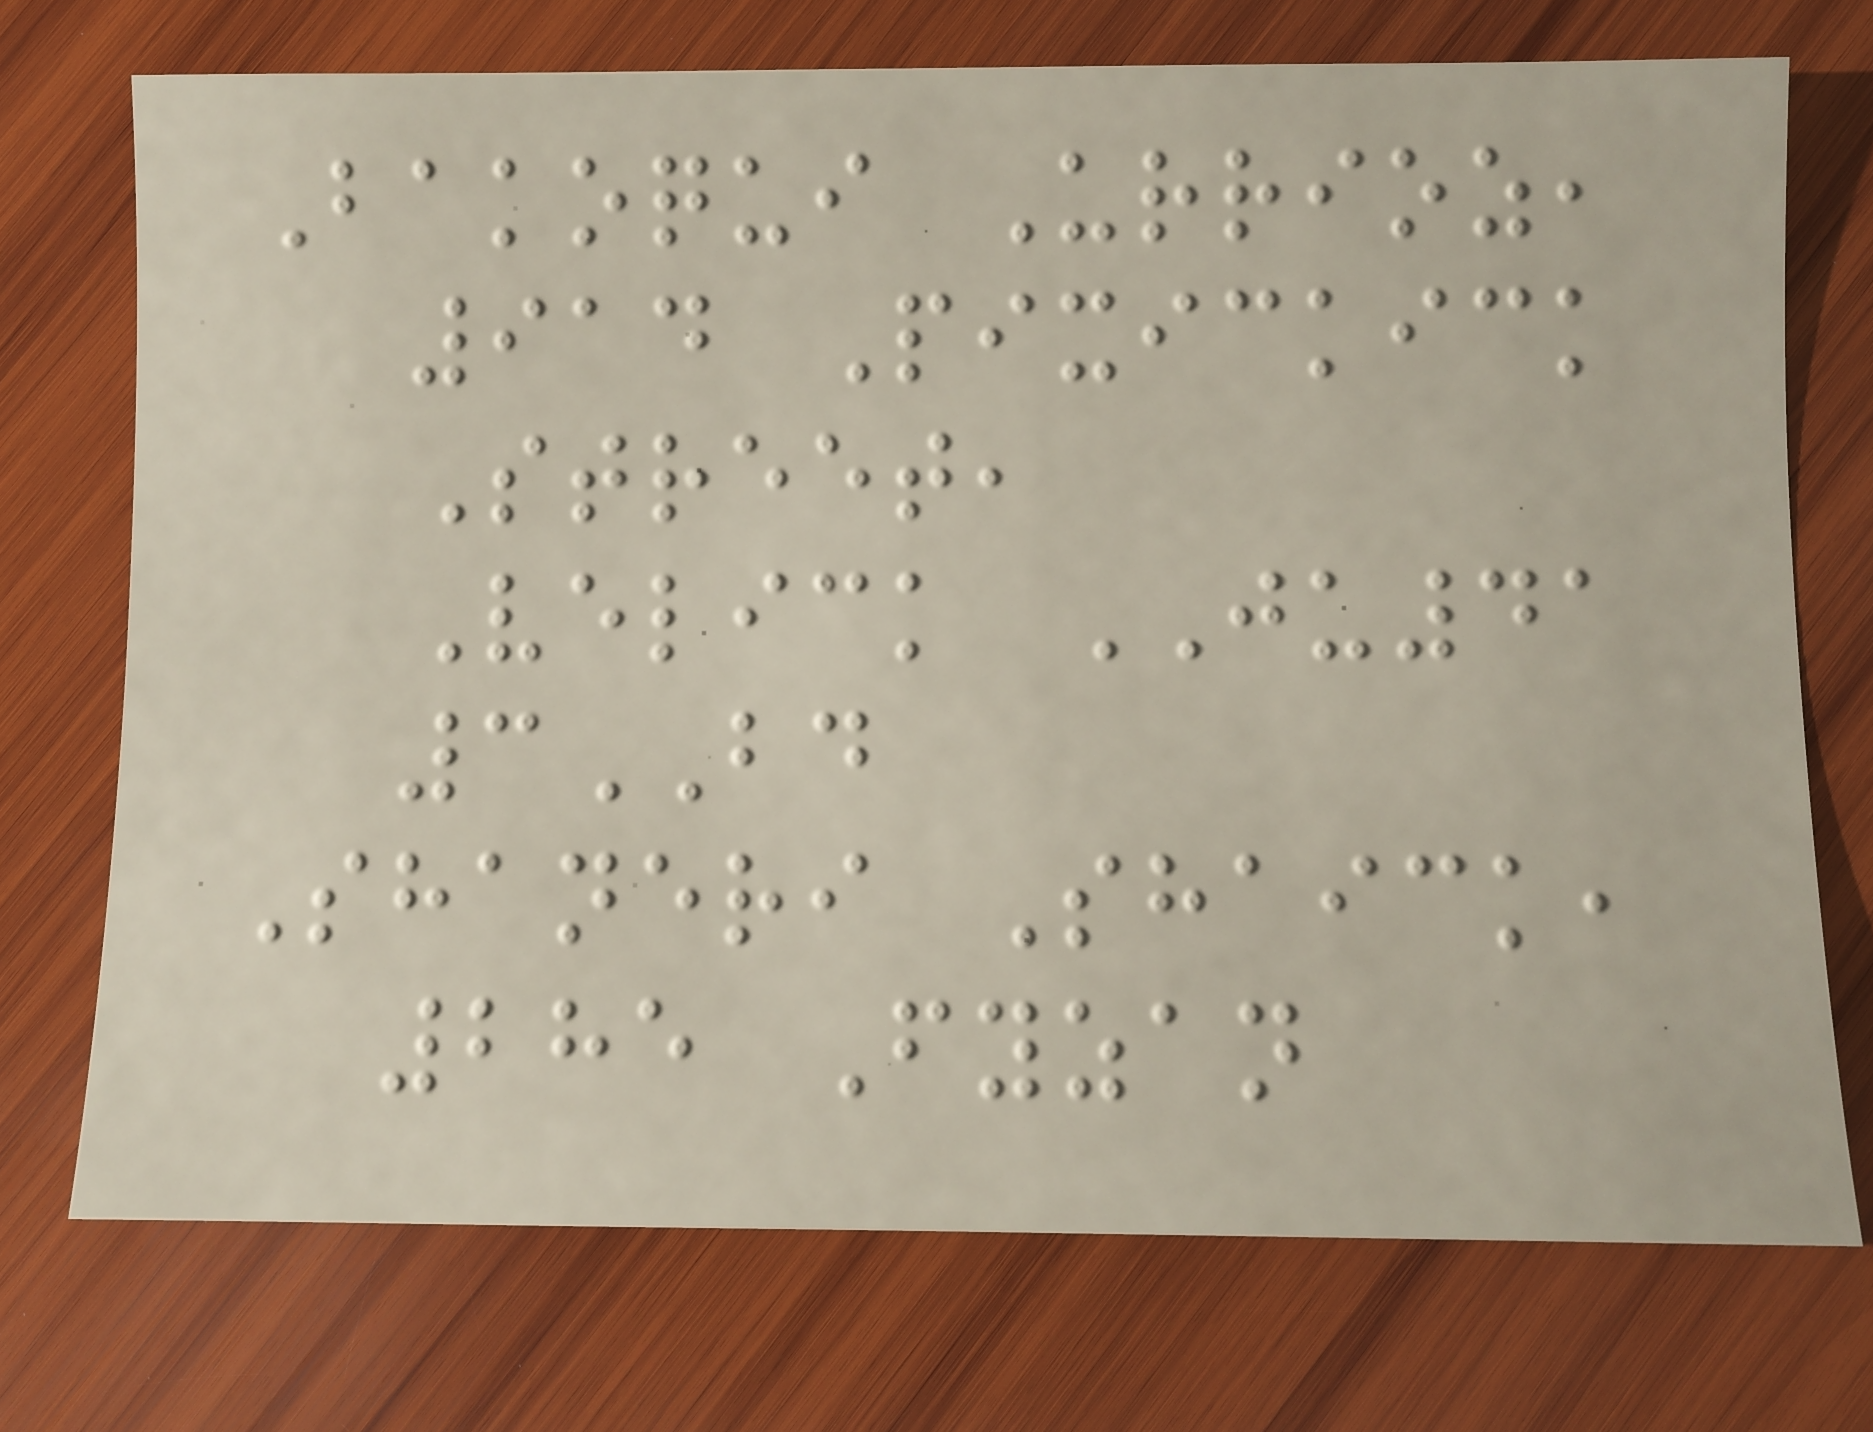Bakoqui Urrioz,
914 Pixickick
Street,
Velick JU41
3BD
Shaneri Shaick,
285 Fyzan
